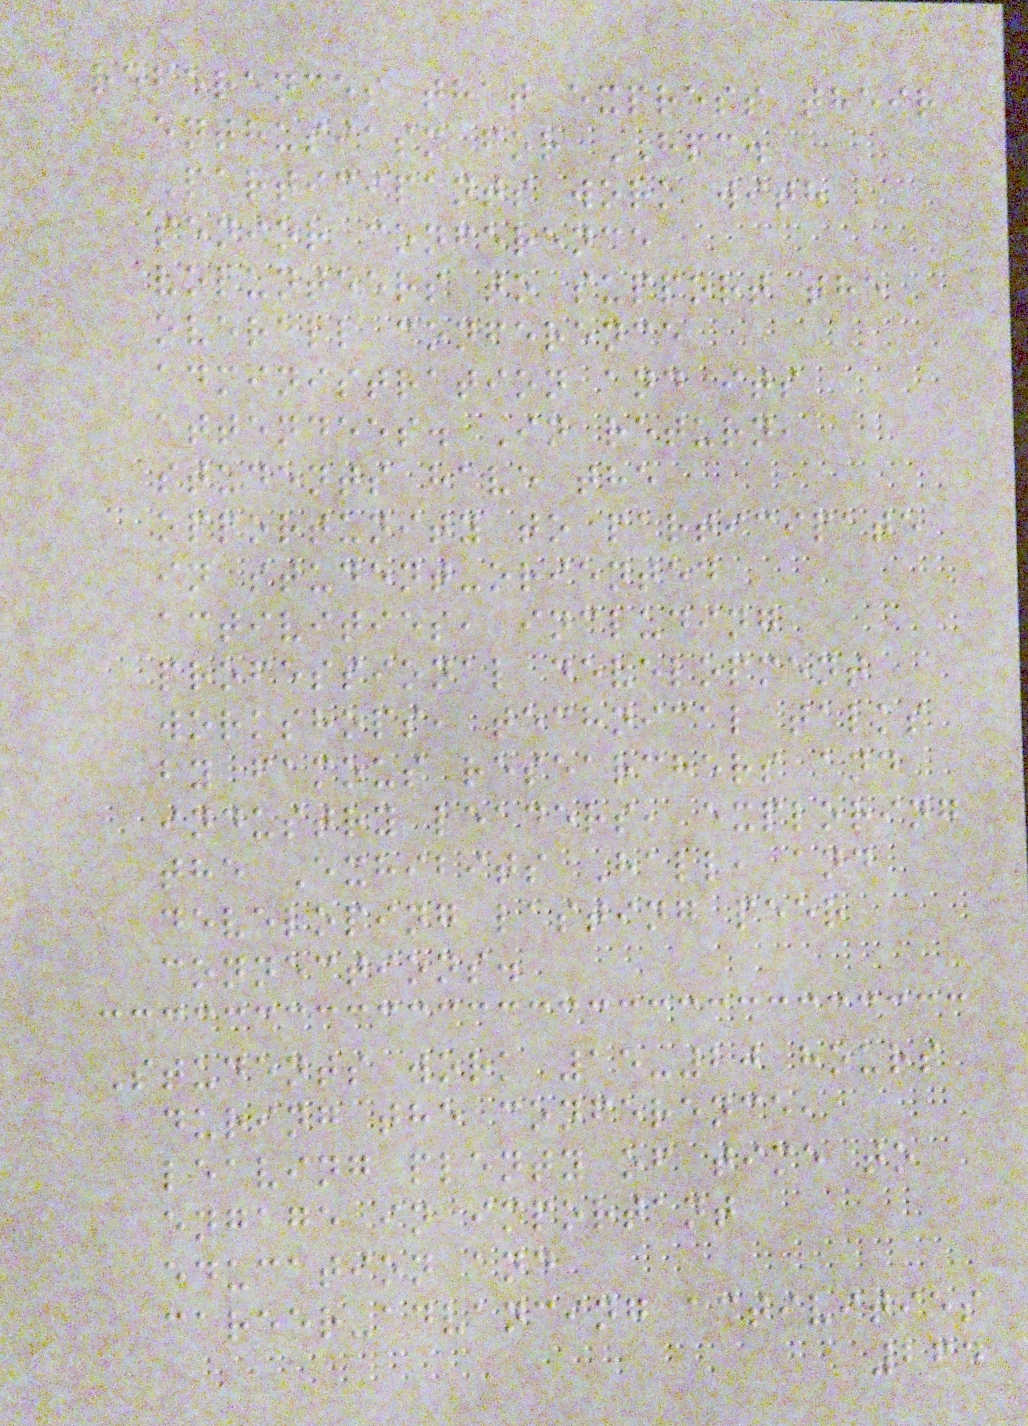references that express their
enthusiasm for HPC.
Participants work with
senior conference
volunteers to support the
overall conference
administration and its
attendees. In return,
students have the
opportunity to participate
in student-oriented
activities, including
professional development
workshops, technical talks
by famous researchers and
industry leaders, exploring
the Exhibits Hall, and
developing lasting peer
connections.
Students work 15-20 hours
during the conference,
leaving plenty of time to
engage in important
education and
career-advancing activities
264
